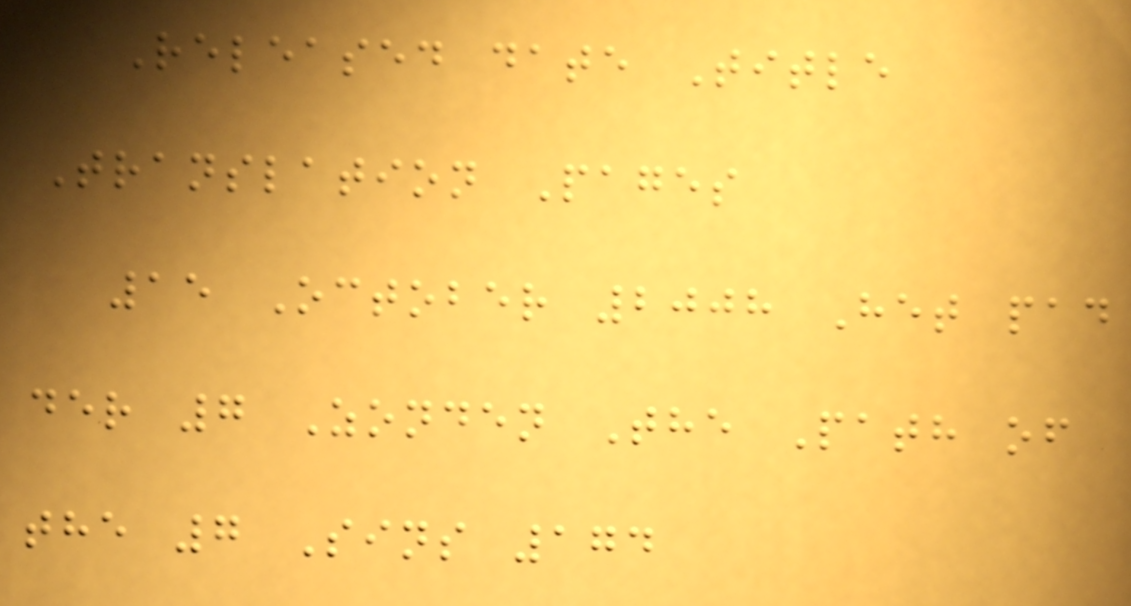Released date Title
Translation Pages
15 October 2008 Het pad
der 7 Zonden The Path of
the 7 Sins 174
